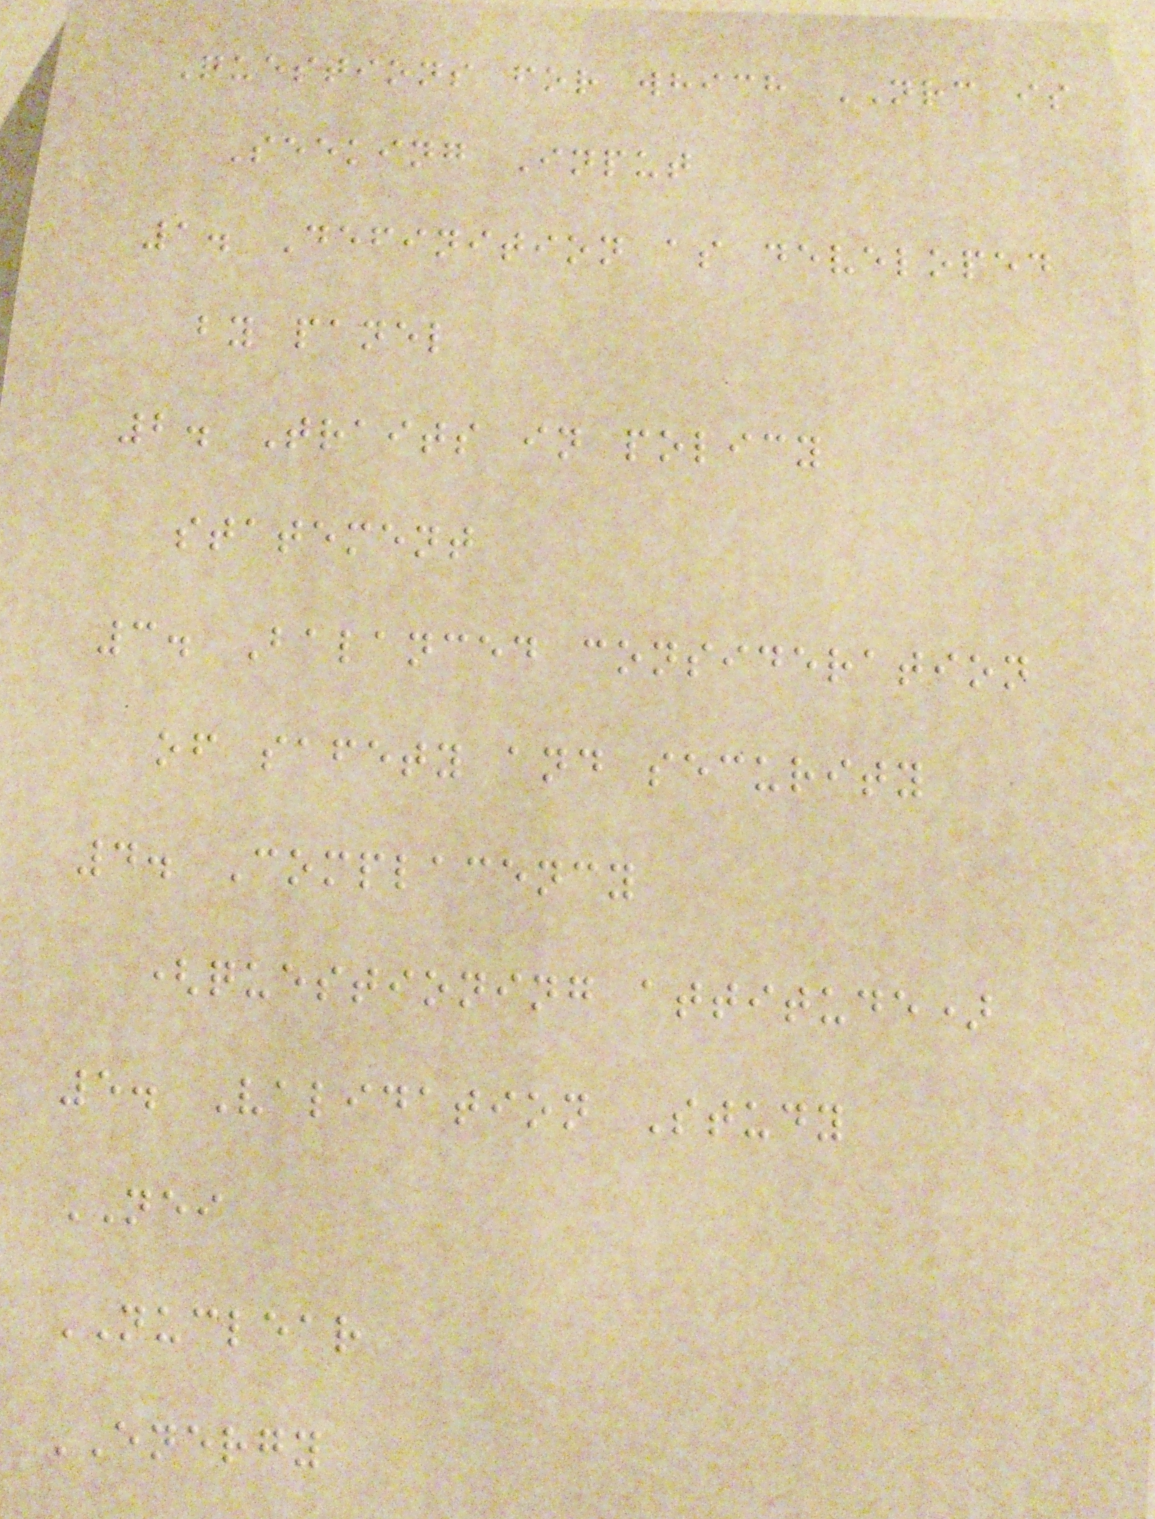Questions for which NRC is
Seeking Input
1. Definition as developed
by panel
2. Traits in policy
statement
3. Balanced consideration
of safety and security
4. Complacency
(questioning attitude)
5. Validation Study
NEI
NUCLEAR
ENERGY
